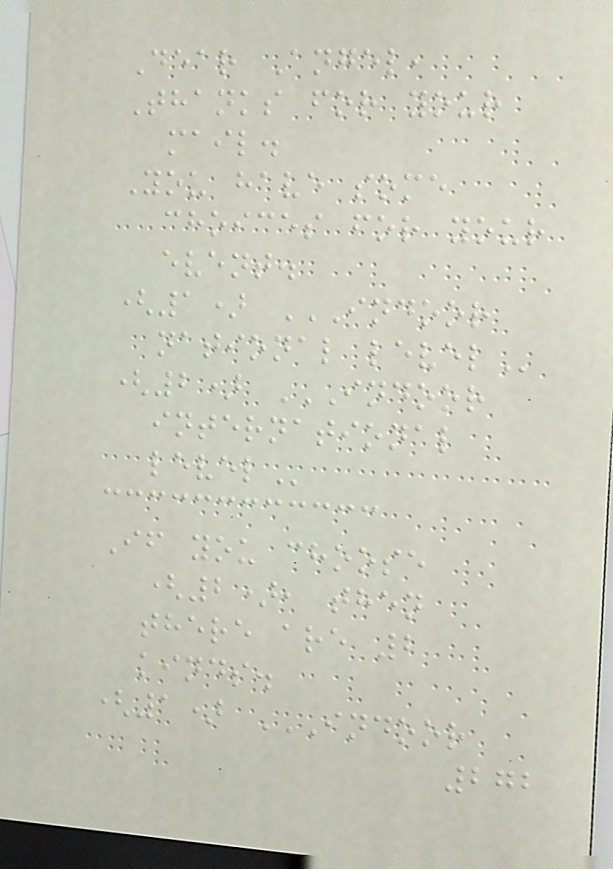Dear Angel,
Thanks for your
mail.
You have some
choices for your
event.
(1) INDOOR
NATIONAL LEVEL
(2) INDOOR
INTERNATIONAL
LEVEL
If you choose
(2), then
there are 2
kinds.
(1) INDOOR
272
